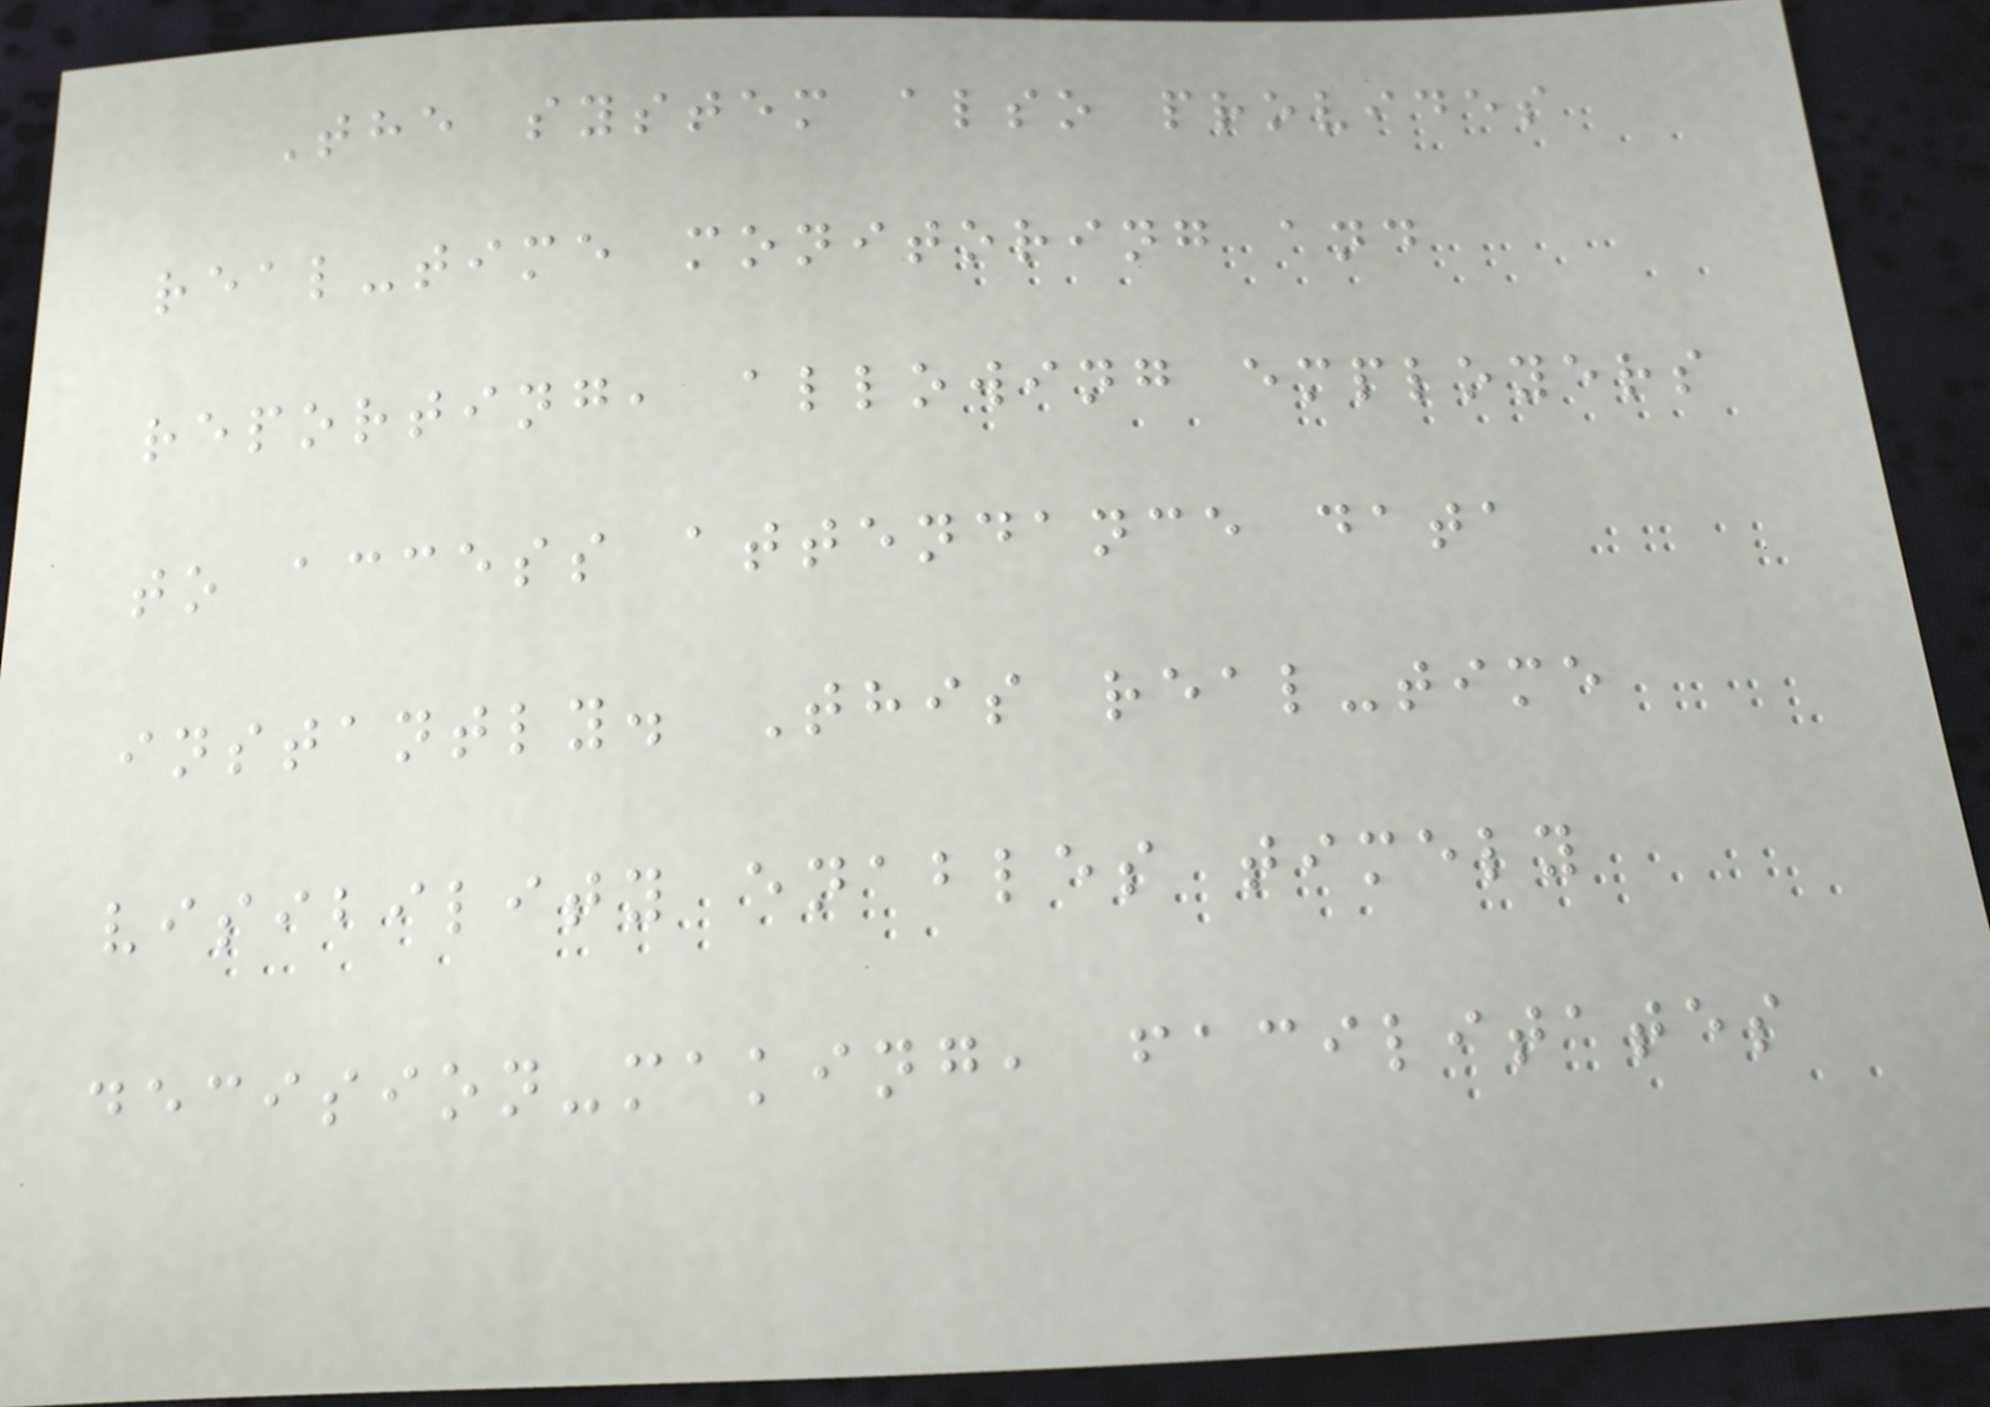The system also provides
real-time monitoring and
reporting, allowing employers
to access attendance data
instantly. This real-time
visibility enables timely
decision-making, facilitates
